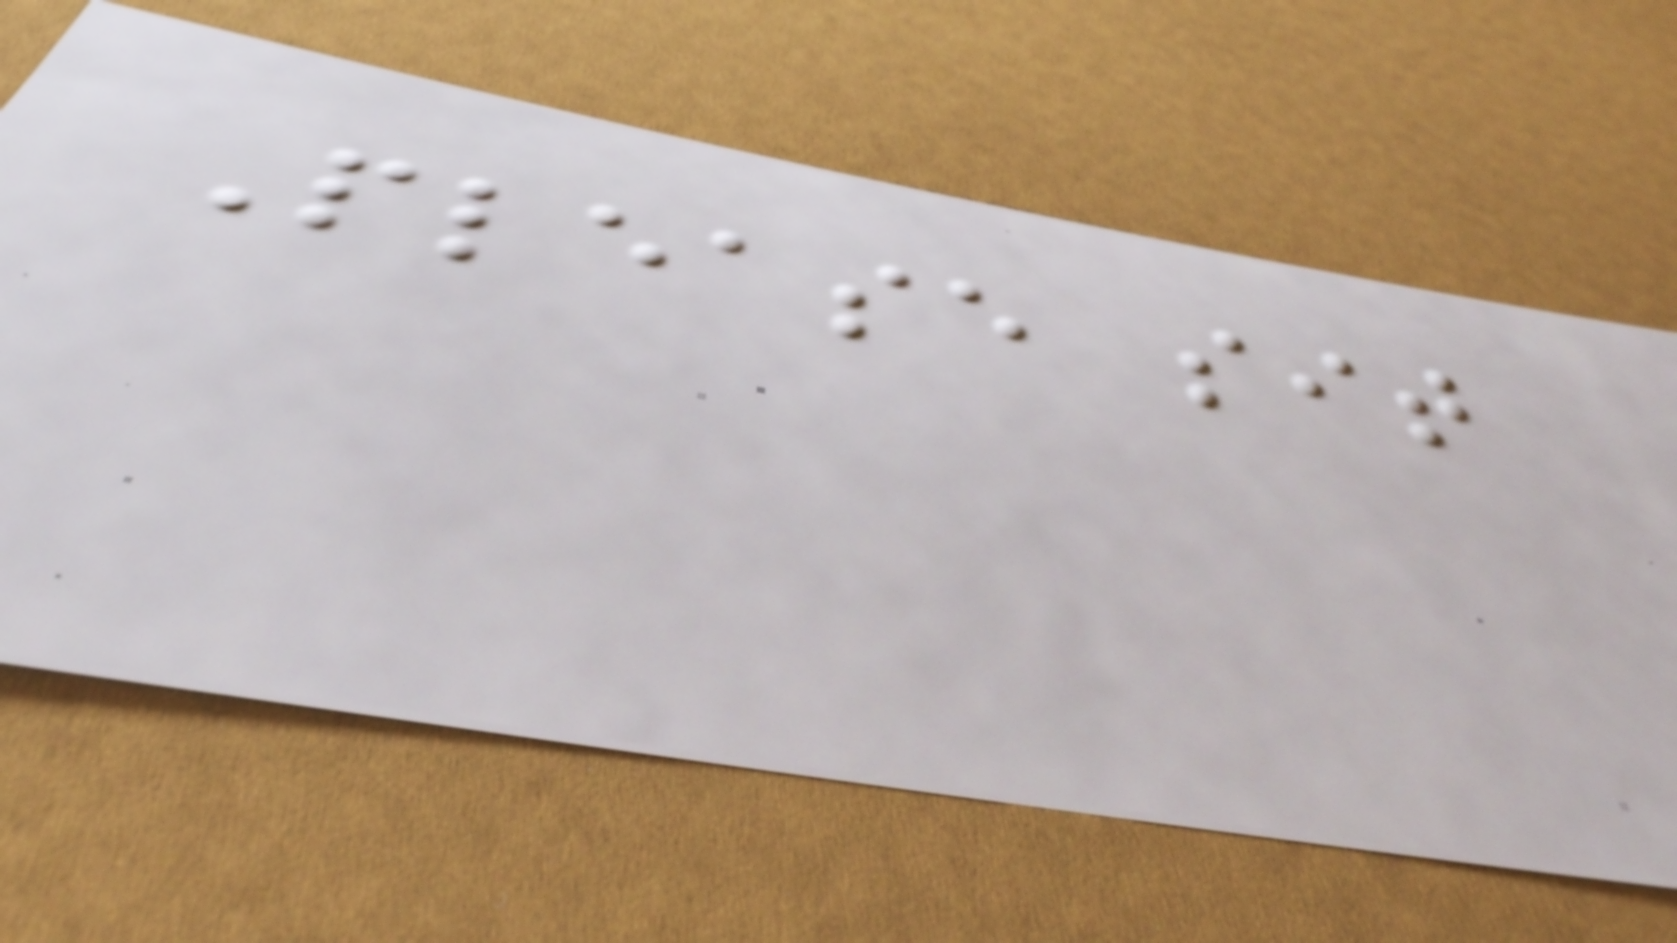Please sit
